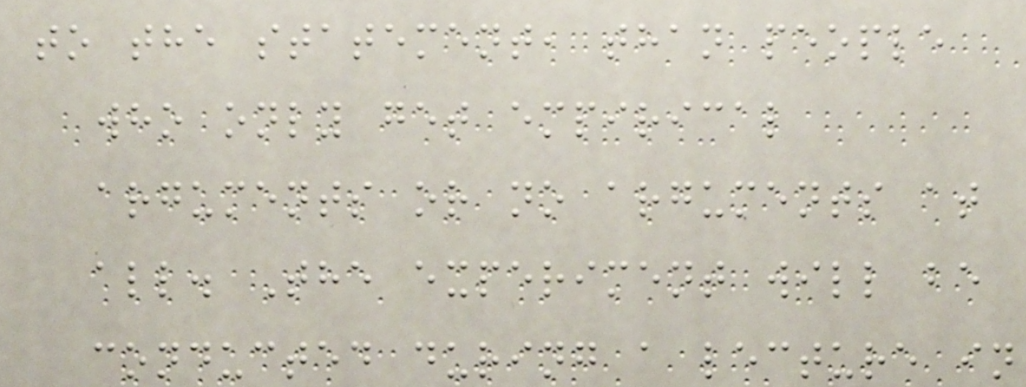to the statement, than people
who only get empirical
arguments or no arguments at
all. The experiment will be
conducted during a lecture in
